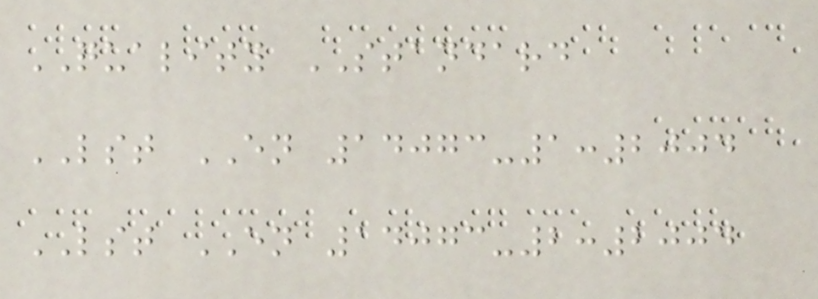QUALITY STANDARD
LST EN 14073-1:2004
LST EN 14073-2:2004
